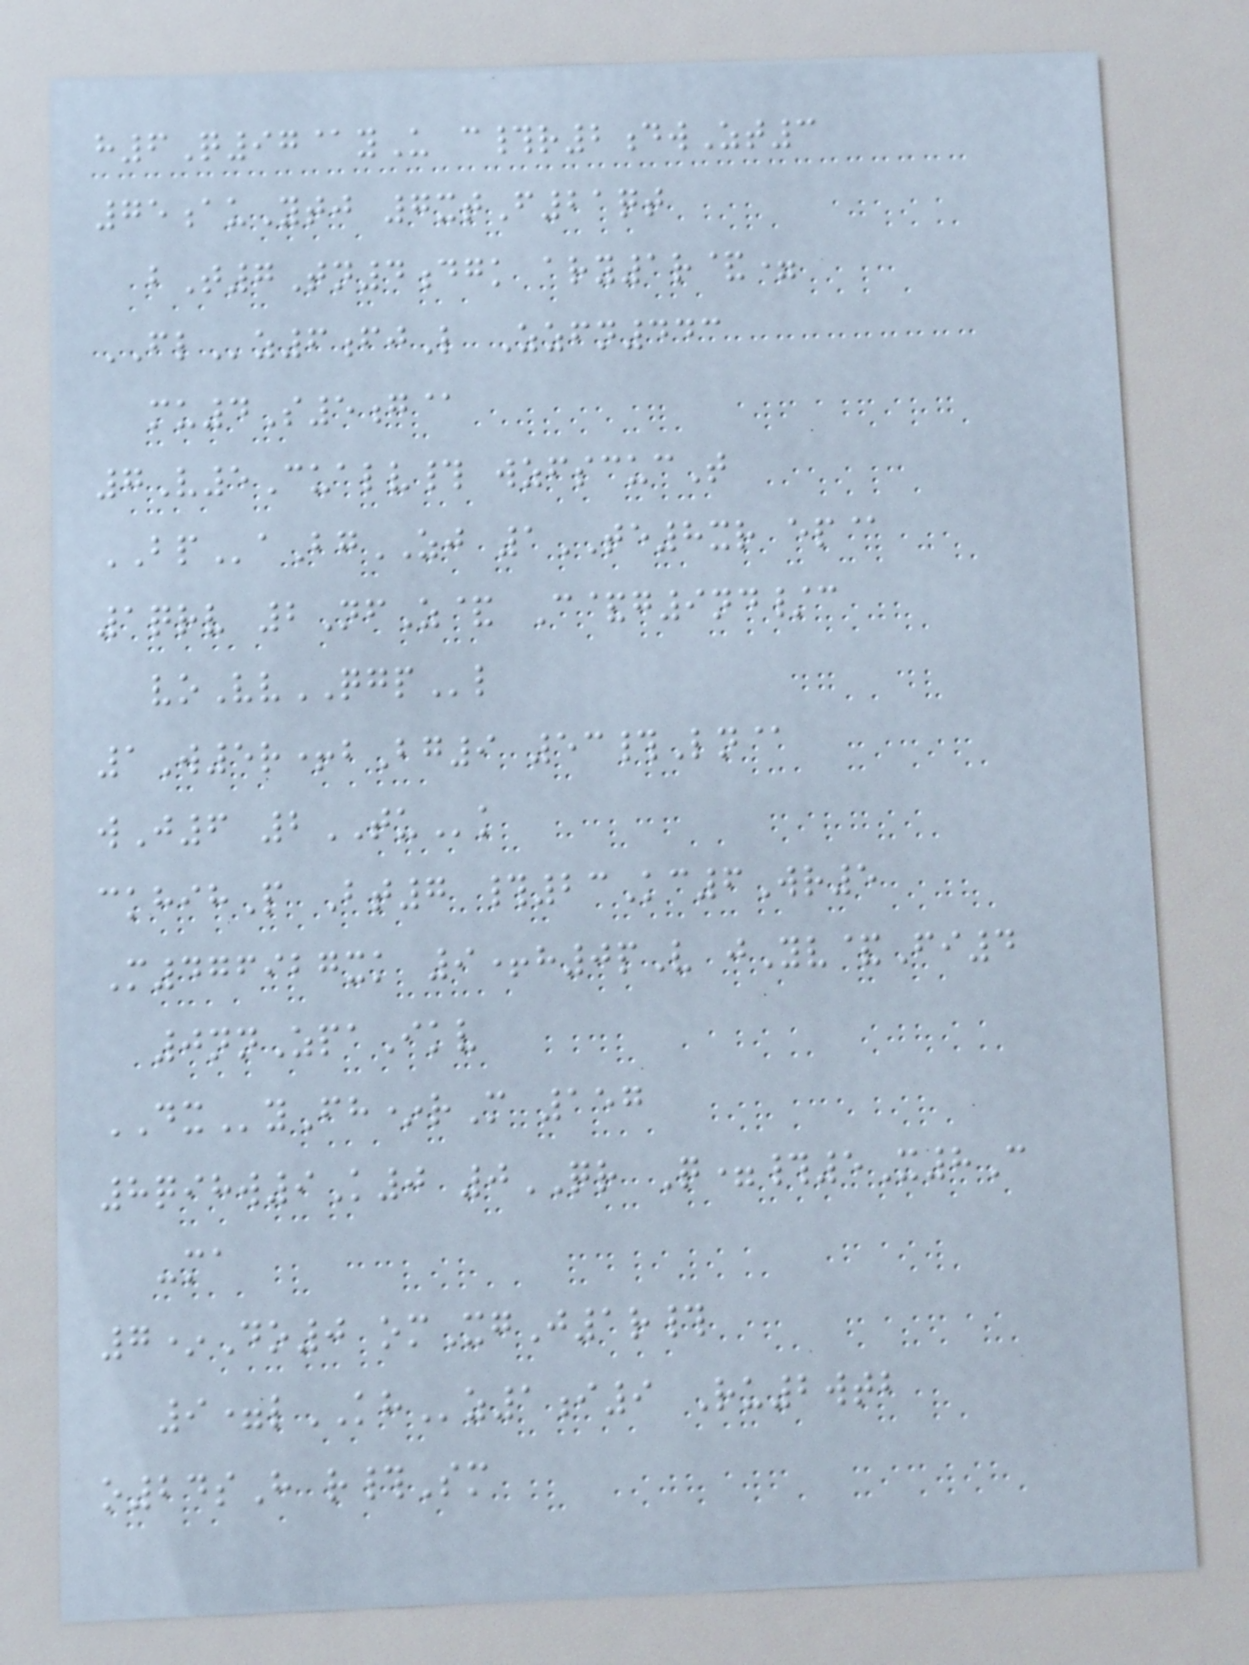h6Q97@yU c#r2dwZt3
75auYtj 7xtF21qt
bT7Tn4dgk ary1r&=
FLz6fjL Zzfn443
mu4S5g@
7V5Cualv# wzfscucT
BPaBgZJ 1TE8xr ep@
1qrv 2NfZ& C&g9nd/c
voVvQGPl
1W5r+bBg9 53#Ln@
wJ6 2TUk
ckhihP Bt7 #23Kc6Wr5
M476927xk 9+h0pV jYv&Fi4
0nnZpaIkv
DXyFh*rM 157
8qihw9K0 0QR Q=#5X8C
-ma
7*Do0 omXgJ1r#
9=lKHz1i9 Ru2wtb
o24sH r#Sm
